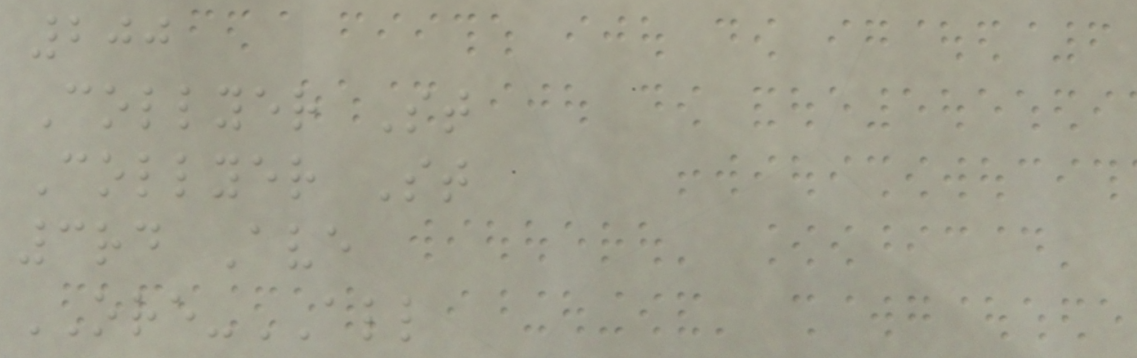200
Collyer St
Collyer St
3rd Ave
ORE-ALL
